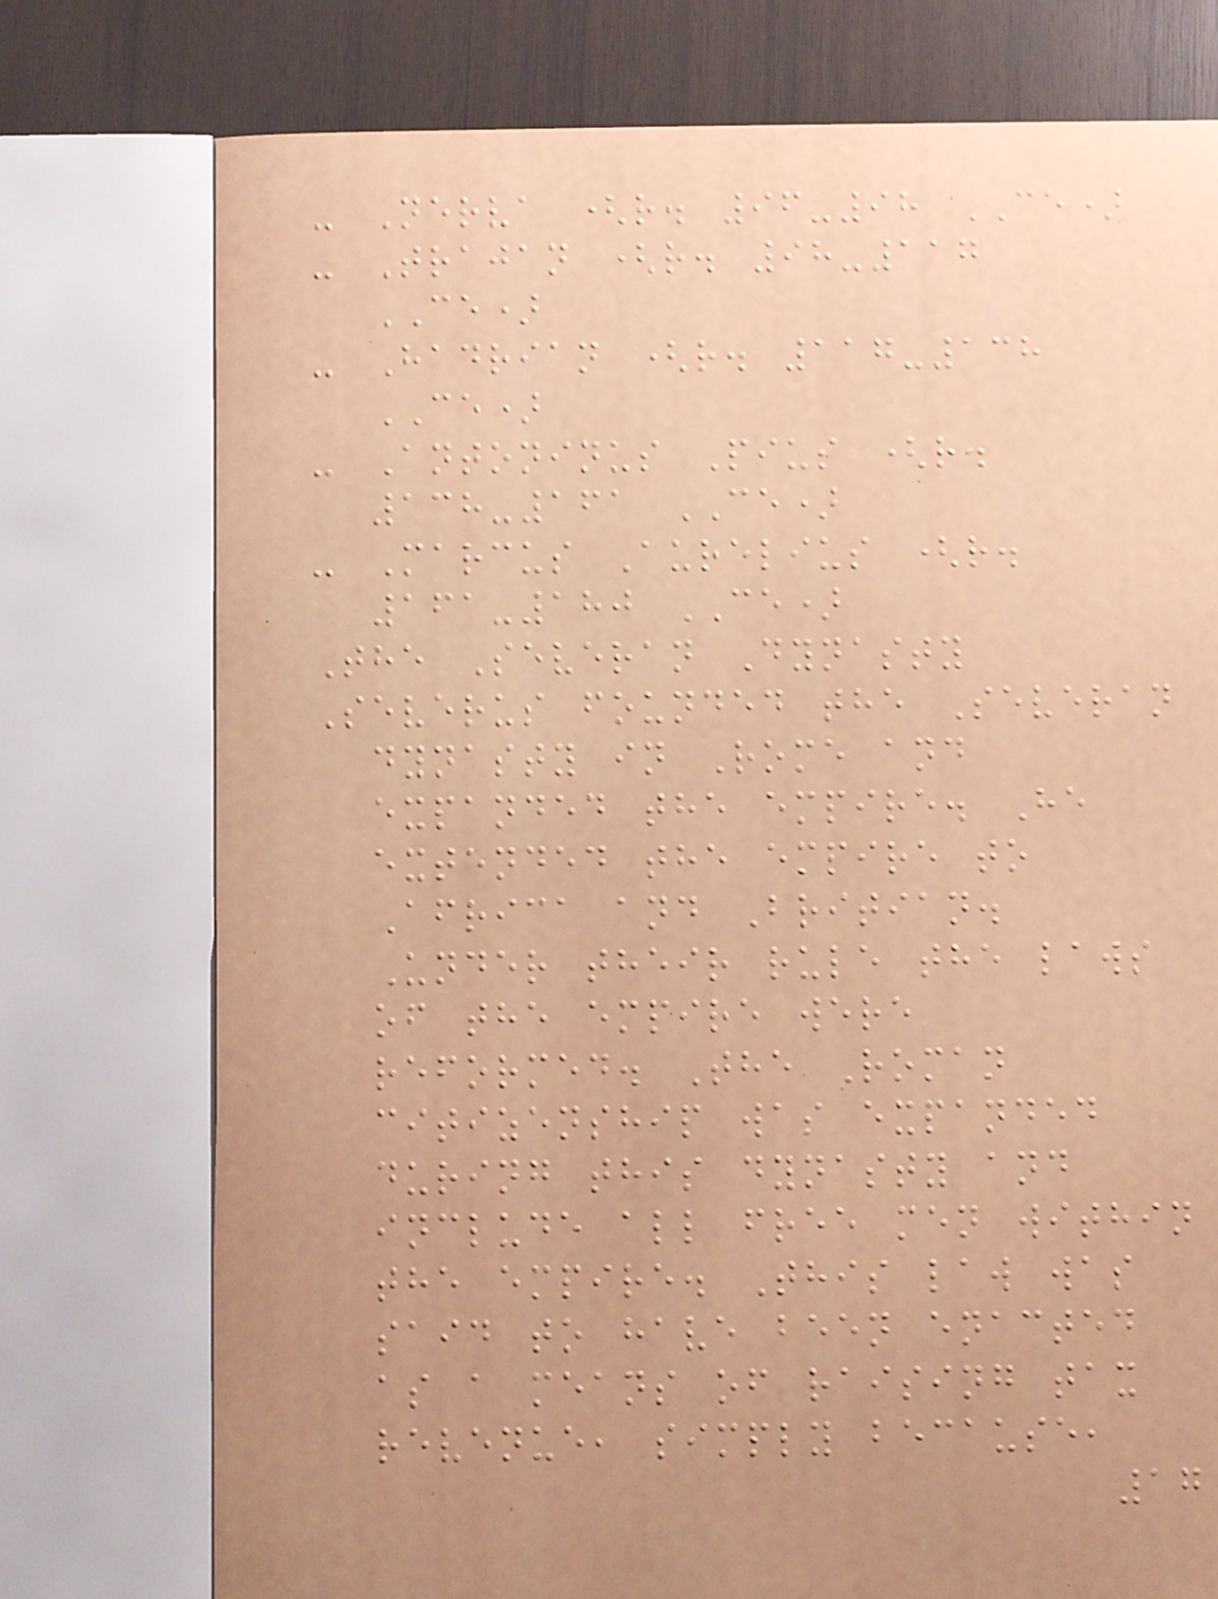- Nerva (r. 96-98 CE)
- Trajan (r. 98-117
CE)
- Hadrian (r. 117-138
CE)
- Antoninus Pius (r.
138-161 CE)
- Marcus Aurelius (r.
161-180 CE)
The Severan Dynasty
Severus founded the Severan
dynasty in Rome and
expanded the empire. He
extended the empire to
Africa and Britian.
Under their rule the laws
of the empire were
reformed. The Roman
citizenship was expanded
during this dynasty and
include all free men within
the empire. This law was
said to have been enacted
as a means of raising tax
revenue, simply because,
17
